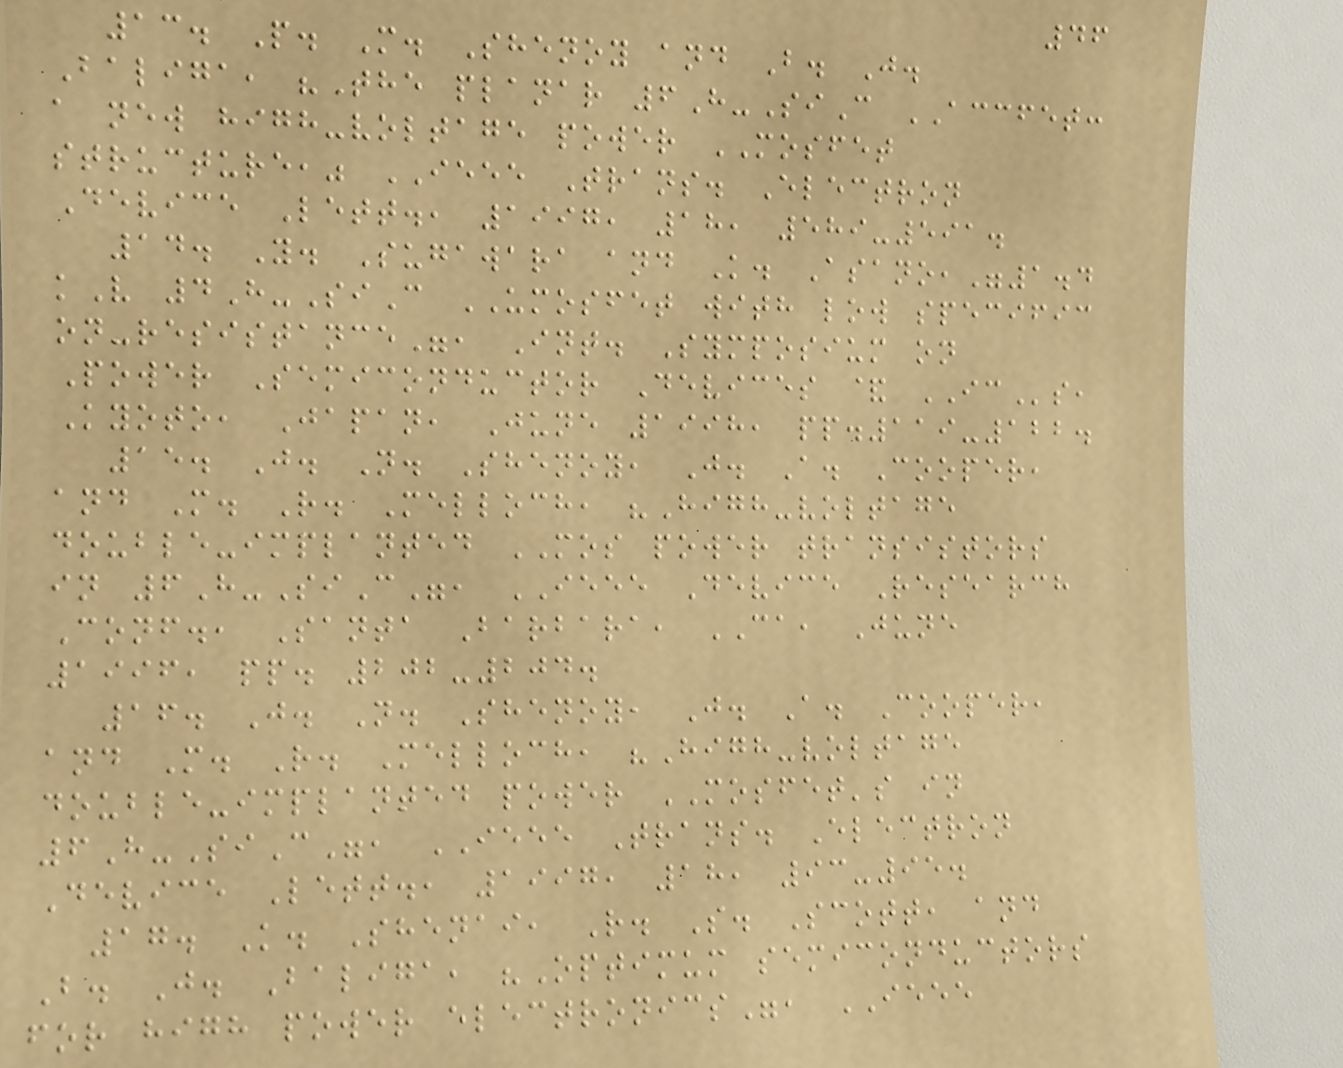46
13. P. M. Shenoy and B. J.
Baliga, "The planar 6H-SiC ACCFET:
a new high-voltage power MOSFET
structure," IEEE Trans. Electron
Device Lett., 1997, 18, 589-591.
14. Y. Sugawara and K. Asano,"1.4
kV 4H-SiC UMOSFET with low specific
on-resistance", Int. Symposium on
Power Semiconductor Devices & ICs,
Kyoto, Japan, June 1998, pp.119-122.
15. J. N. Shenoy, J. A. Cooper,
and M. R. Melloch, "High-voltage
double-implanted MOS power transistors
in 6H-SiC", IEEE Device Research
Conf., Santa Barbara, CA, June
1996, pp. 202-204.
16. J. N. Shenoy, J. A. Cooper,
and M. R. Melloch, "High-voltage
double-implanted power MOSFET's in
6H-SiC", IEEE Trans. Electron
Device Lett., 1997, 18, 93-95.
17. K. Shenai, R. S. Scott, and
B. J. Baliga, "Optimum semiconductors
for high power electronics", IEEE
